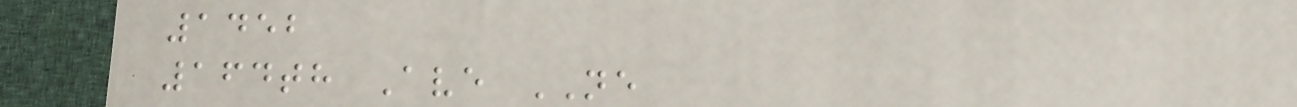1452
164th Ave NE
